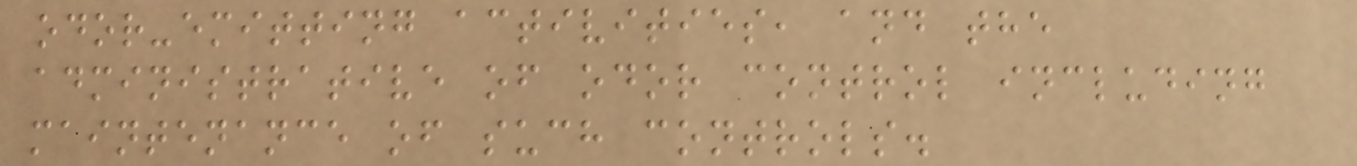odor-emitting activities, and the
administrative of odor control including
maintenance of such controls.
